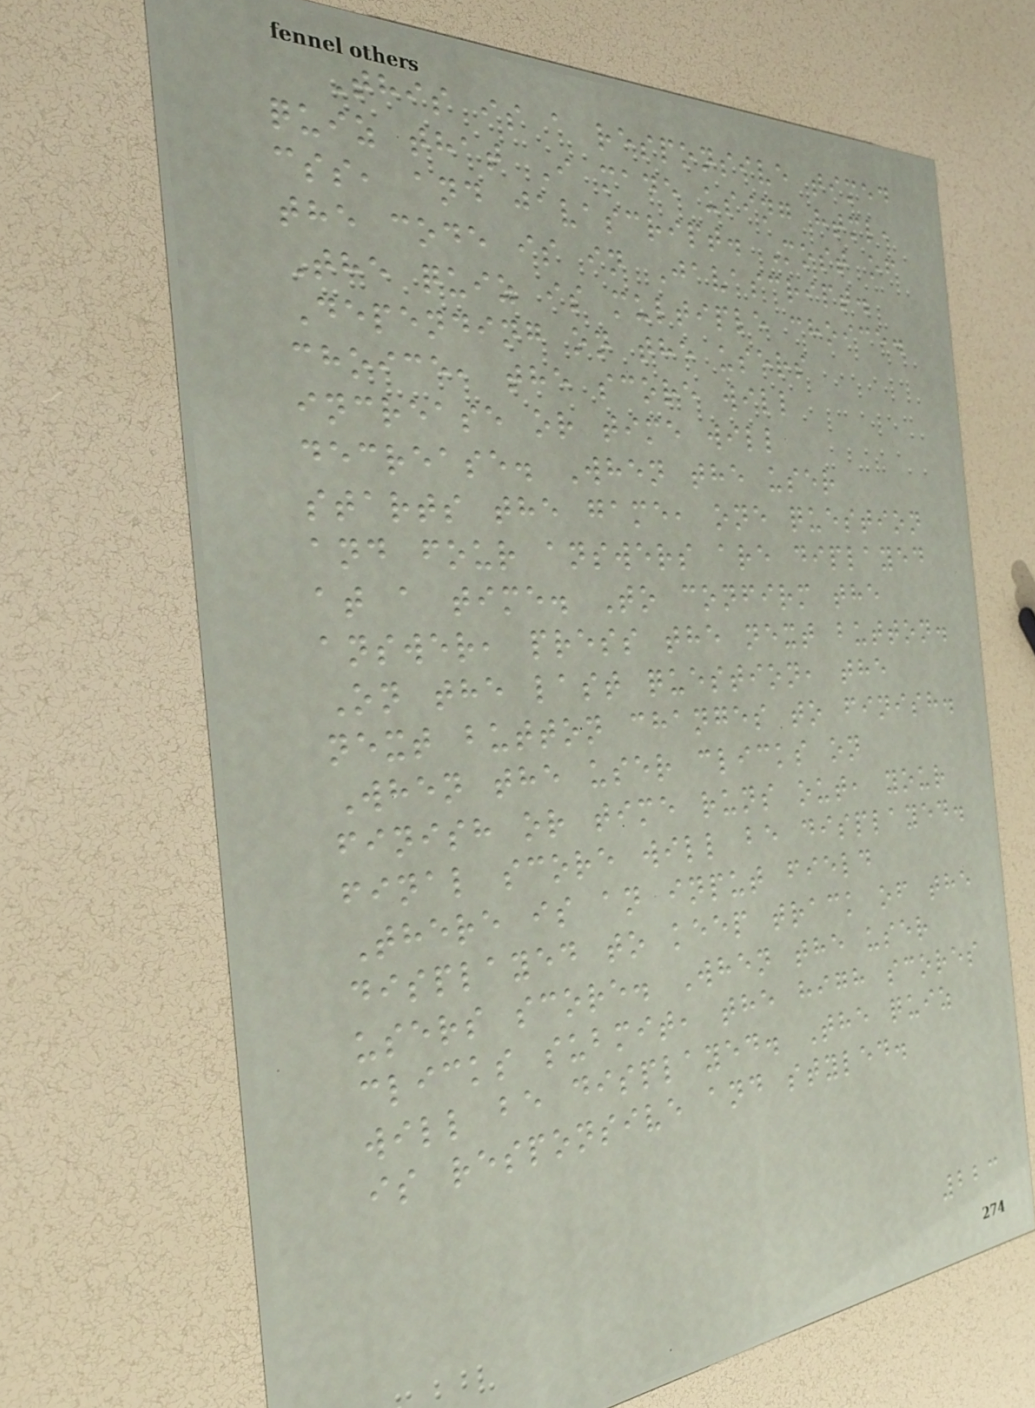This is a responsive timed
quiz that I made using html,
css, and javascript. Most of
the code is in Javascript.
The quiz is multiple choice.
Depending on the users
choice, the score will
increase or time will
decrease. When the user
starts the game, one question
and four answers are diplayed
at a time. To confirm the
answer, press the next button.
On the last question, the
next button changes to finish.
When the user clicks on
finish or time runs out, your
final score will be displayed.
There is an input field
displayed to keep track of the
users score. When the user
clicks submit, the high scores
will be displayed. The quiz
is responsive and styled.
223
